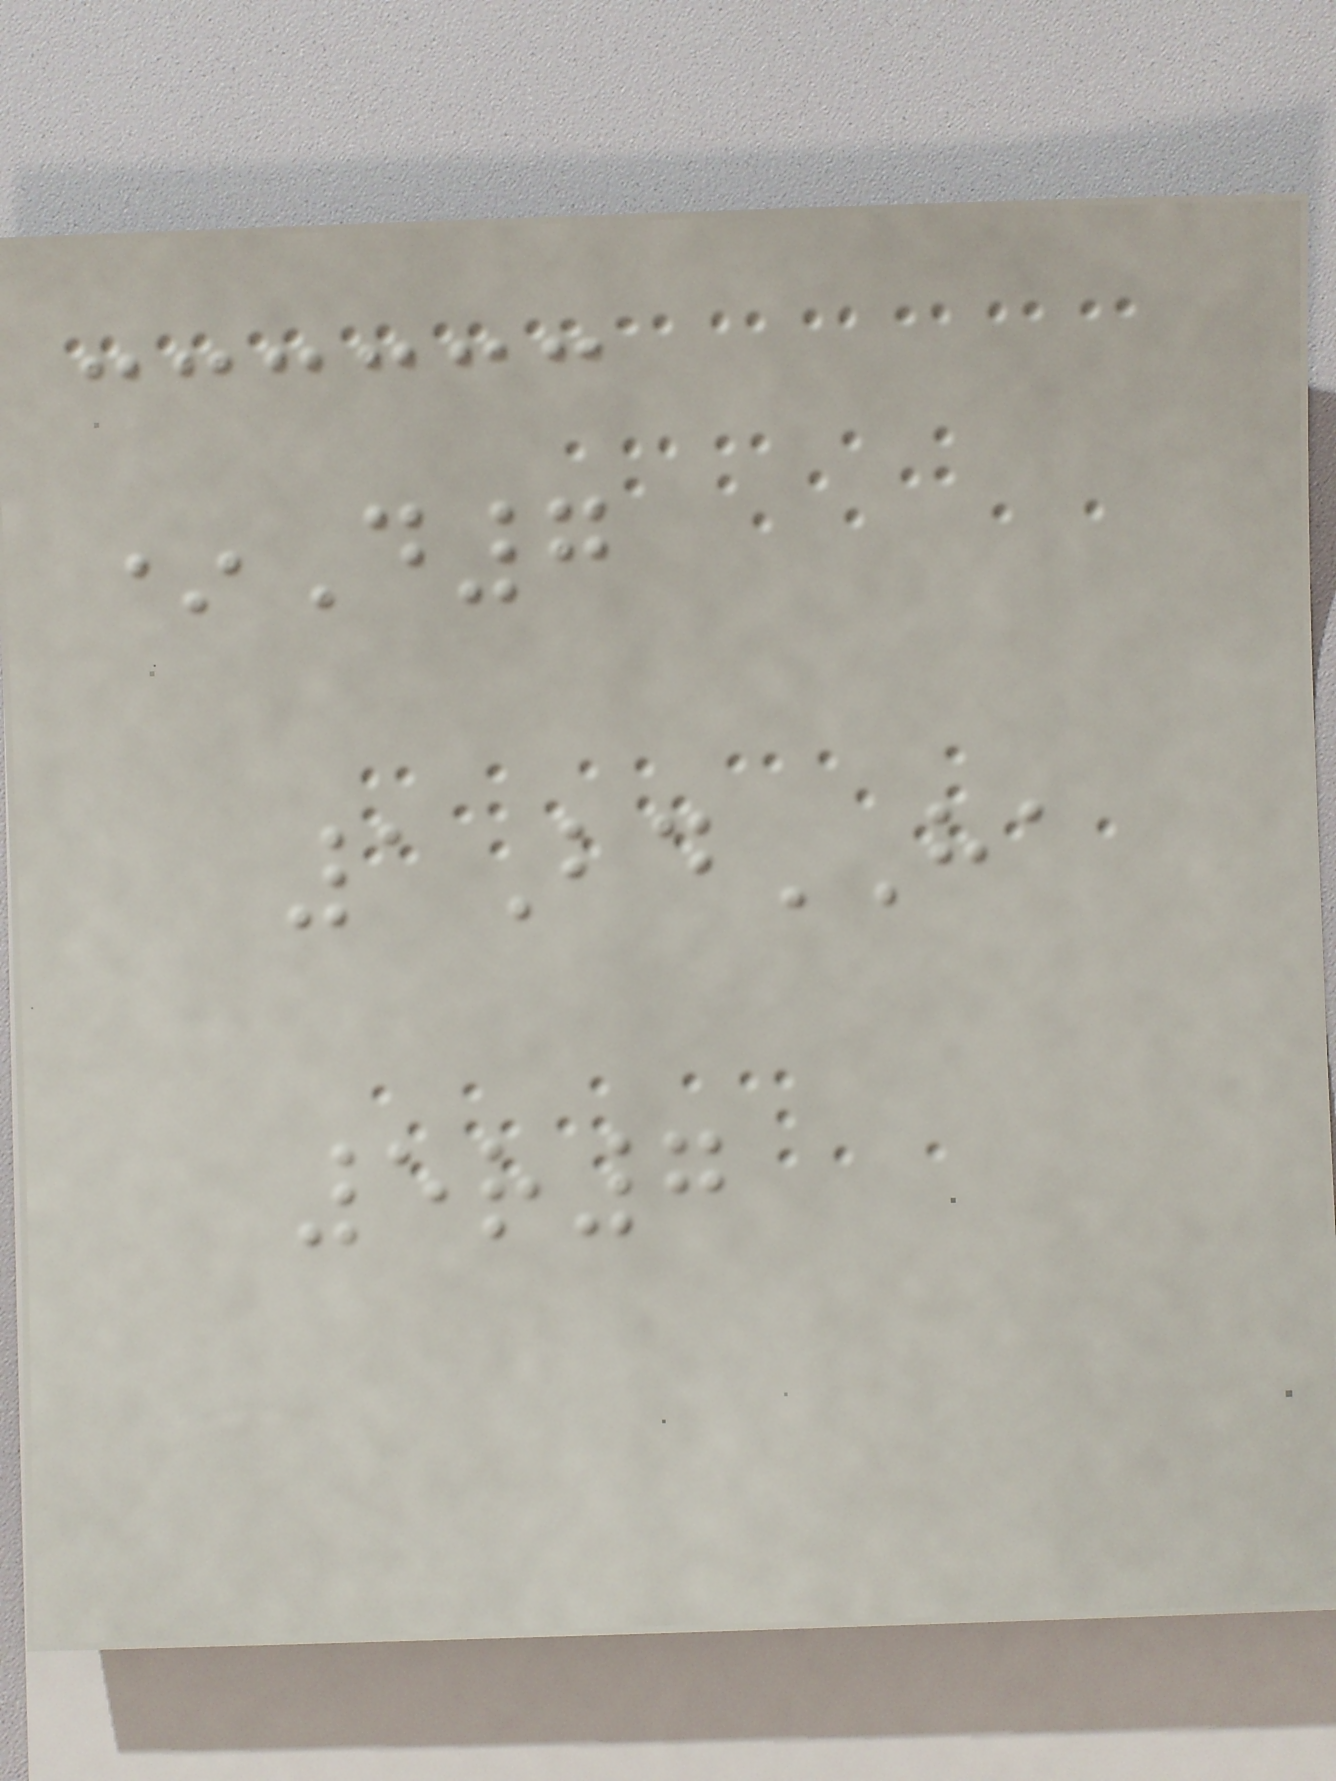*D7
1BdHA
5r7
